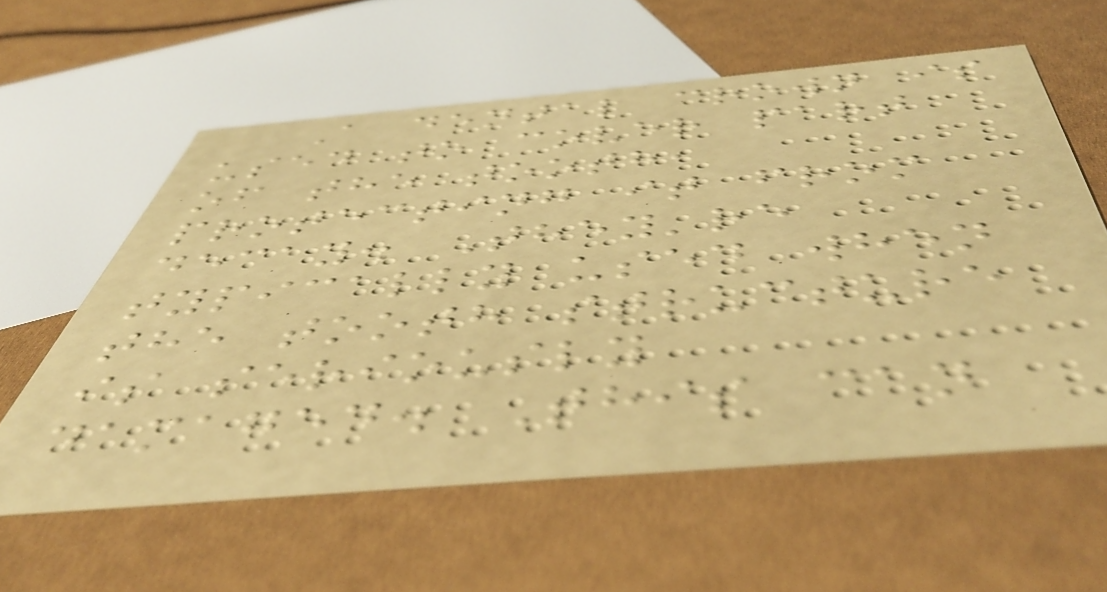A dental crown is
used to cover part
of the tooth,
protecting it from
decay. They're
typically used when
the tooth structure
is seriously
damaged. This can
